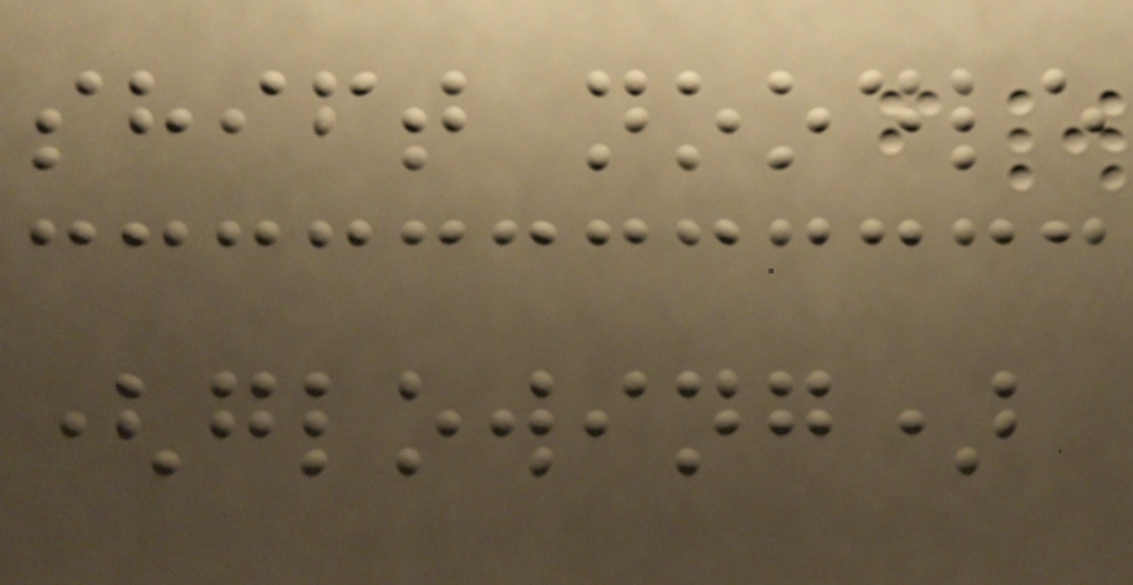shift noodle
(glowing)
